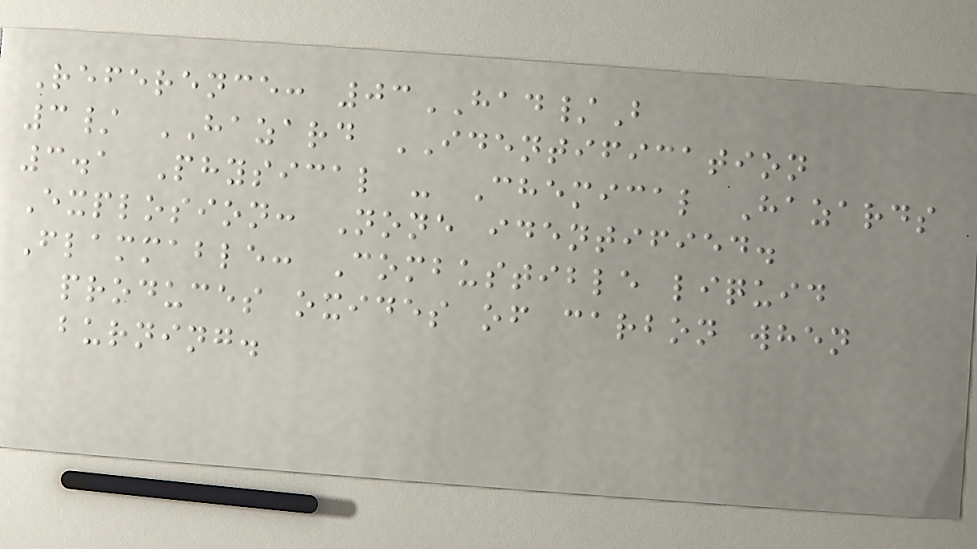Reference: 03HAD/B
3/ HAZARD IDENTIFICATION
3.1 Physical - Chemical Hazards
Explosion: None identified.
Flammable: Combustible liquid
produces oxides of carbon when
burning.
